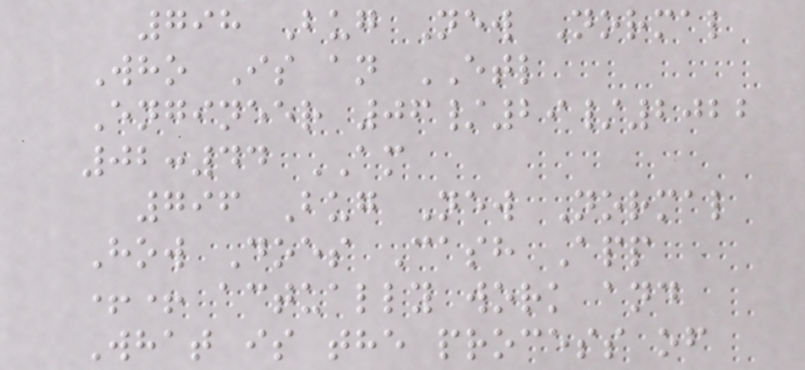798 Bug New Normal
Who Is an ETL
Engineer 06/29/2022
02:44 AM
796 Bug New Normal
How Does Cash App
++ actually work and
What is the process of
